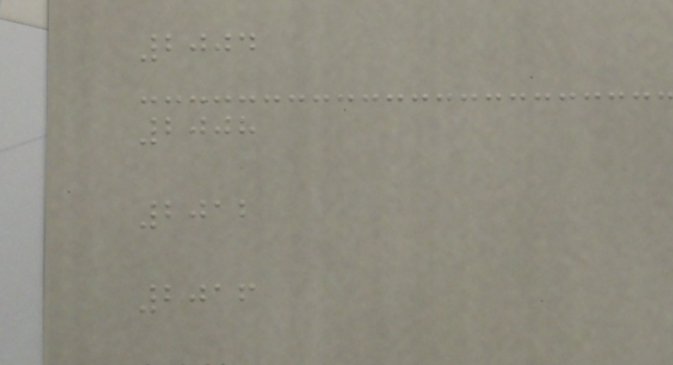2004
2008
2012
2016
